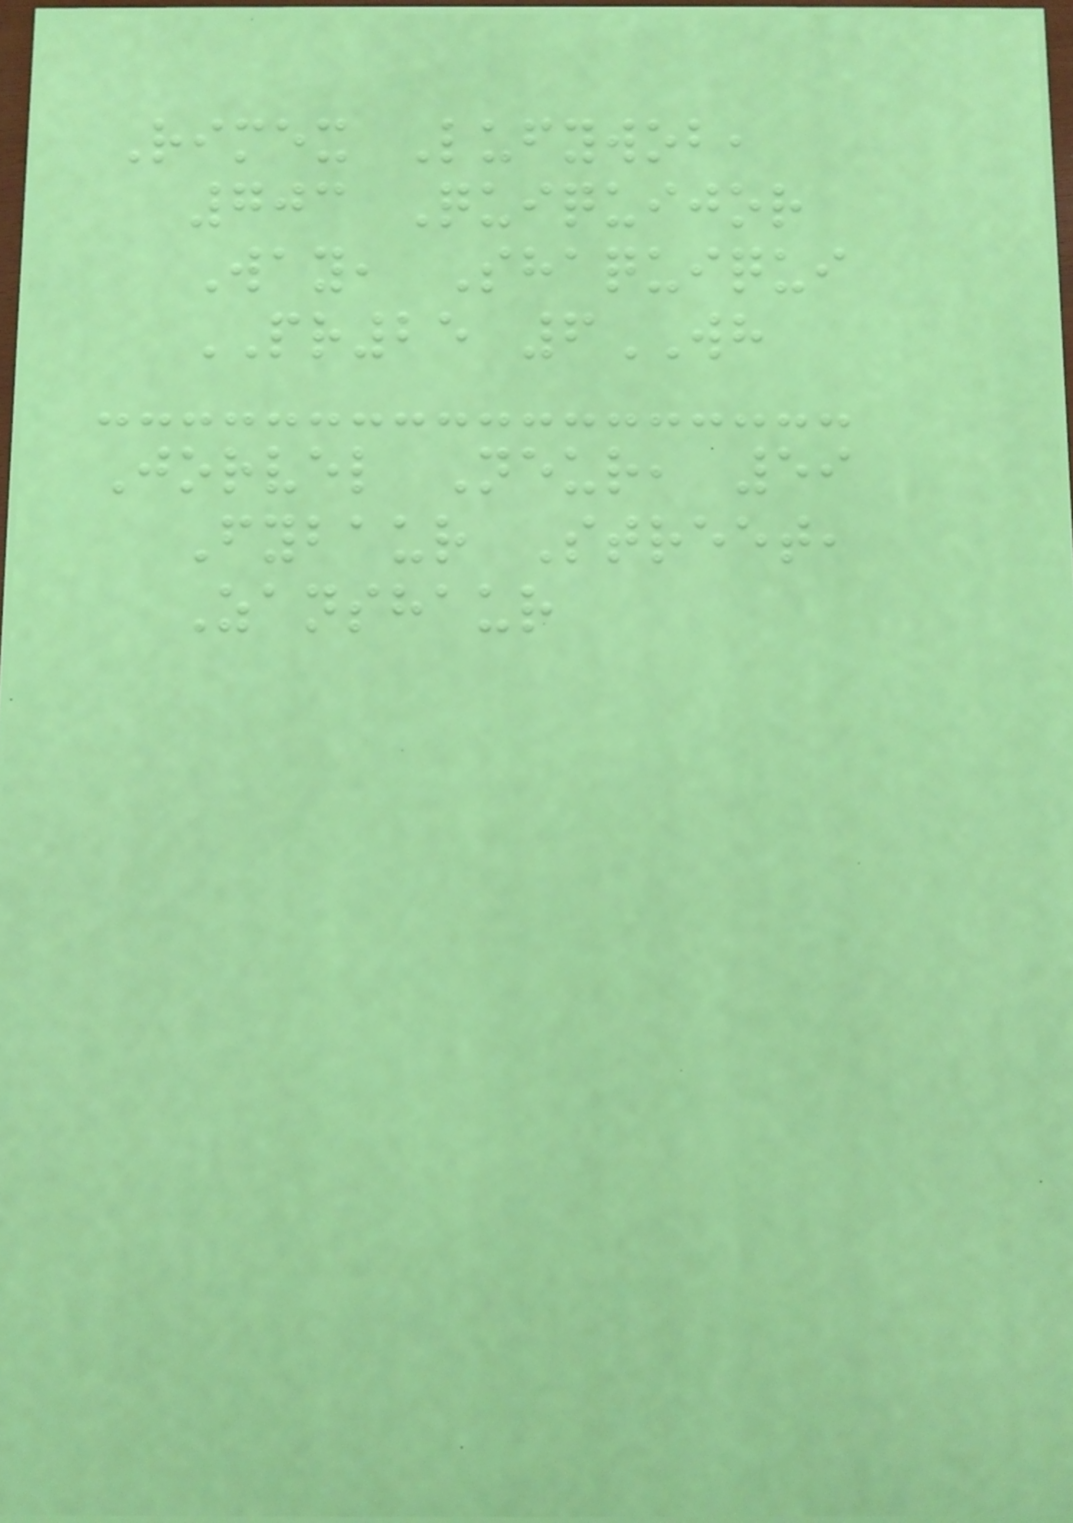Rimex Lufywob,
703 Quiquijor
Way, Shaquiqui
PR25 6WH
Jorvel Neur, 59
Fybaur Street,
Zanshaur
